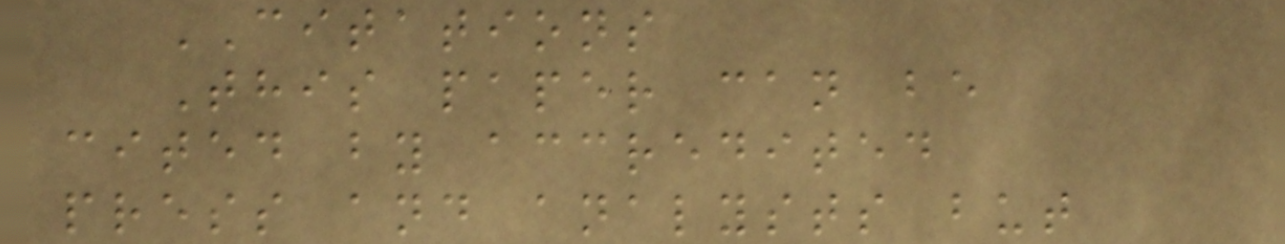CITATIONS
This paper can be
cited by accredited
press and analysts but
